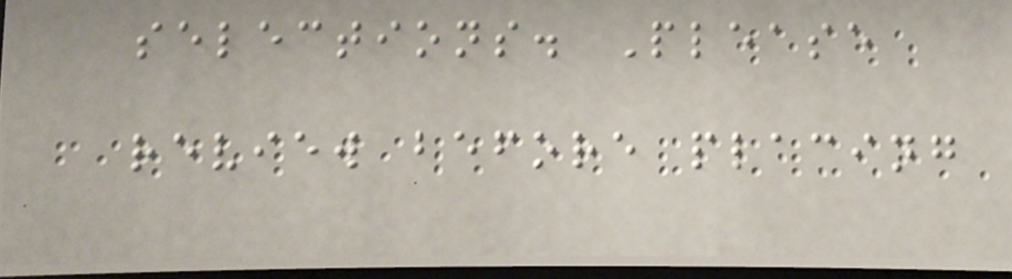selections. Please
review before placing
